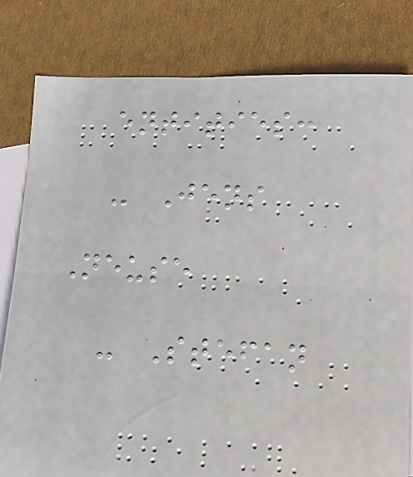entities:
- Jens
Neuse
- Stefan
